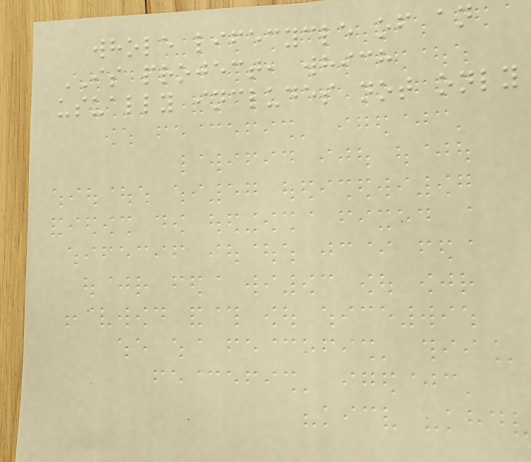whole lifecycle of an
IS project, which
usually includes not only
